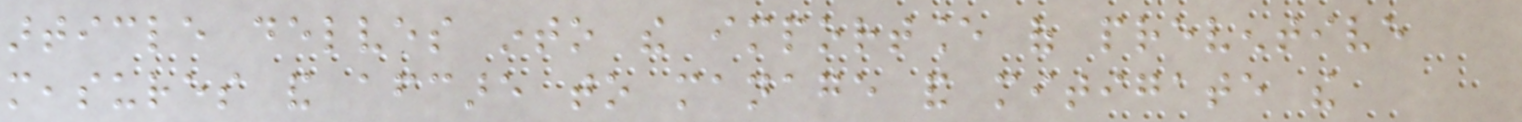article delves into the importance of preventive
measures and aftercare to manage and mitigate the
